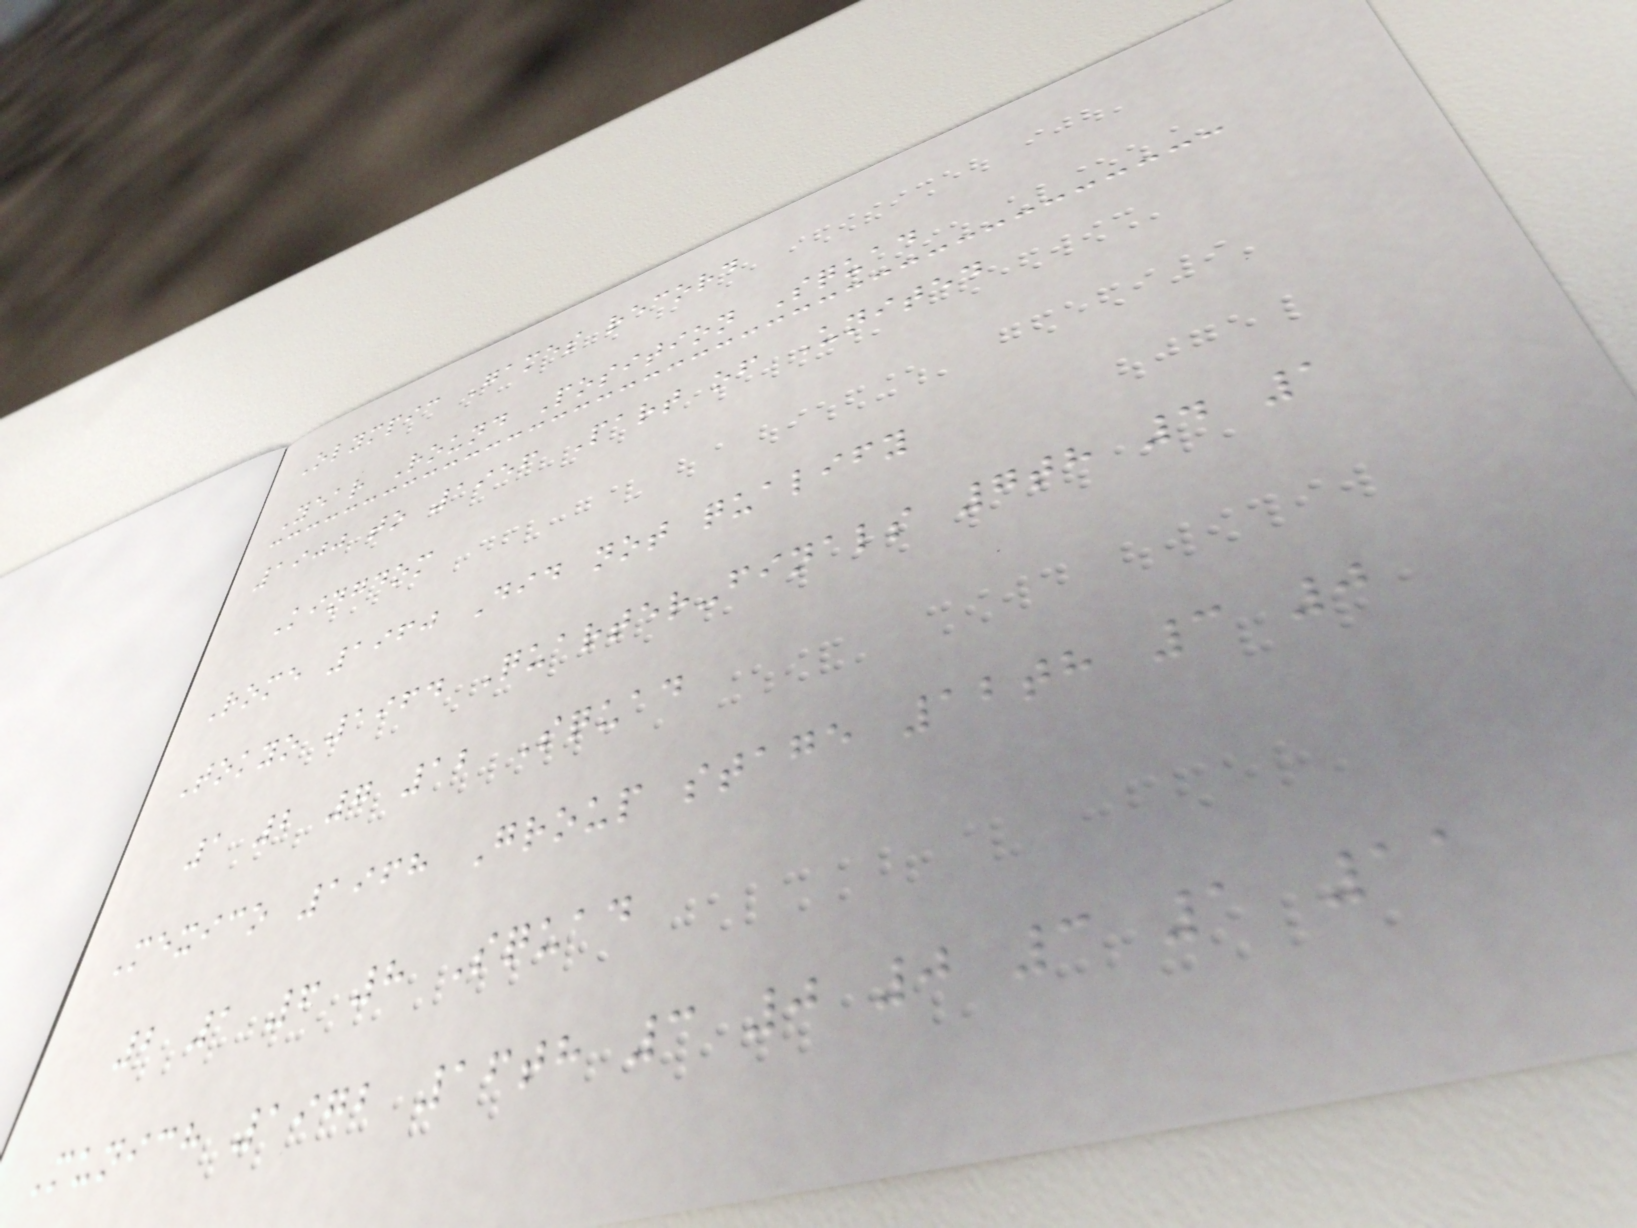Olympic Games record
Year Round Position Squad
1900 to 1956 Part of United
Kingdom
Rome 1960 Did not qualify
Tokyo 1964 Quarter-finals 7th 4 1
1 2 7 12 Squad
Mexico 1968 Group stage 12th 3 0
2 1 6 8 Squad
Munich 1972 16th 3 0 0 3 1 11
